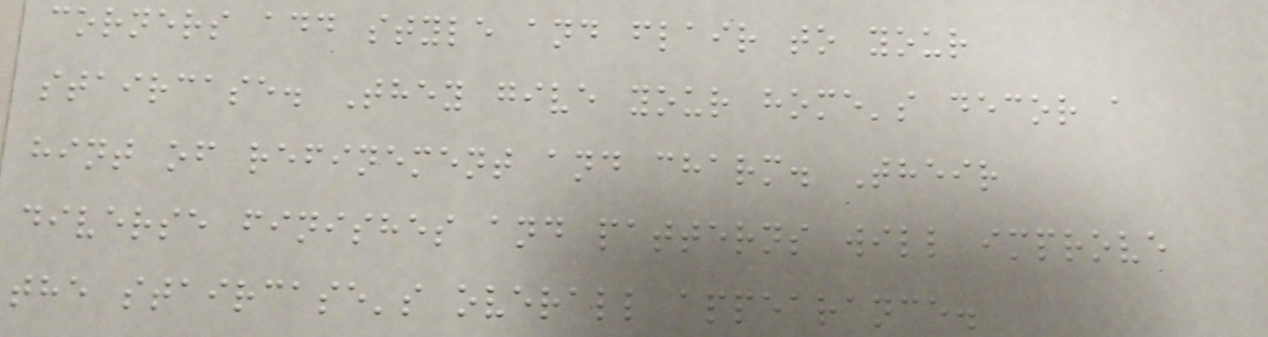corners add style and flair to your
staircase. They give your home's decor a
hint of refinement and charm. Their
diverse finishes and patterns will improve
the staircase's overall appearance.
